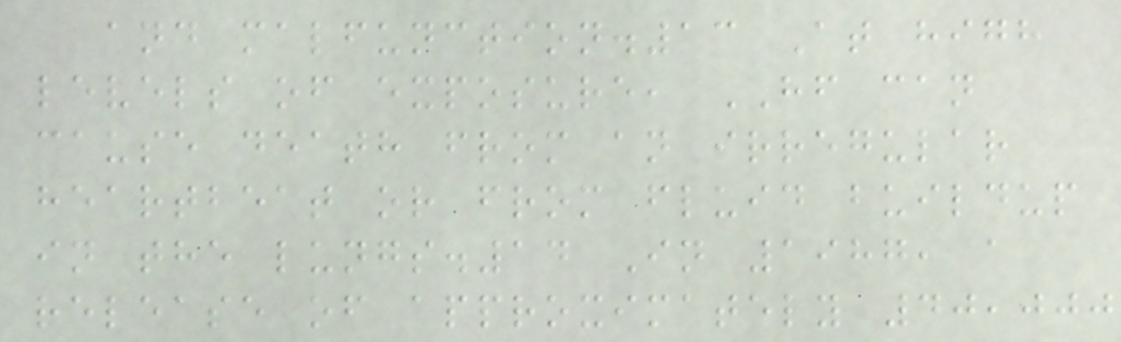and malfunction.13 At high
levels of exposure, HF can
cause death from an irregular
heartbeat or from fluid buildup
in the lungs.14 In 1987, a
release of approximately 40,000
